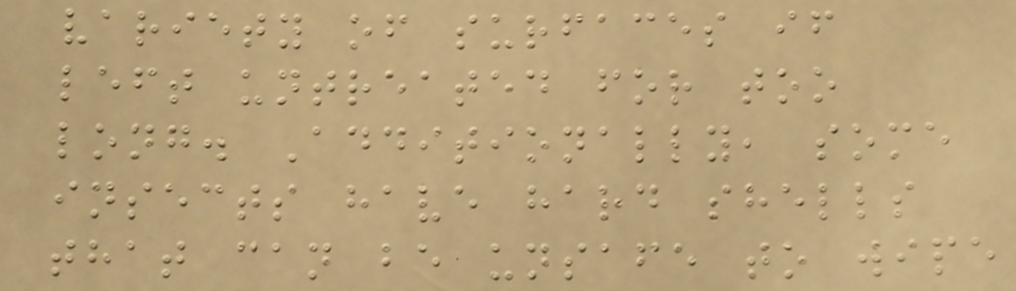variety of surfaces if
left untreated for too
long. Additionally, some
insects have hard shells
that can be unsafe to wipe
